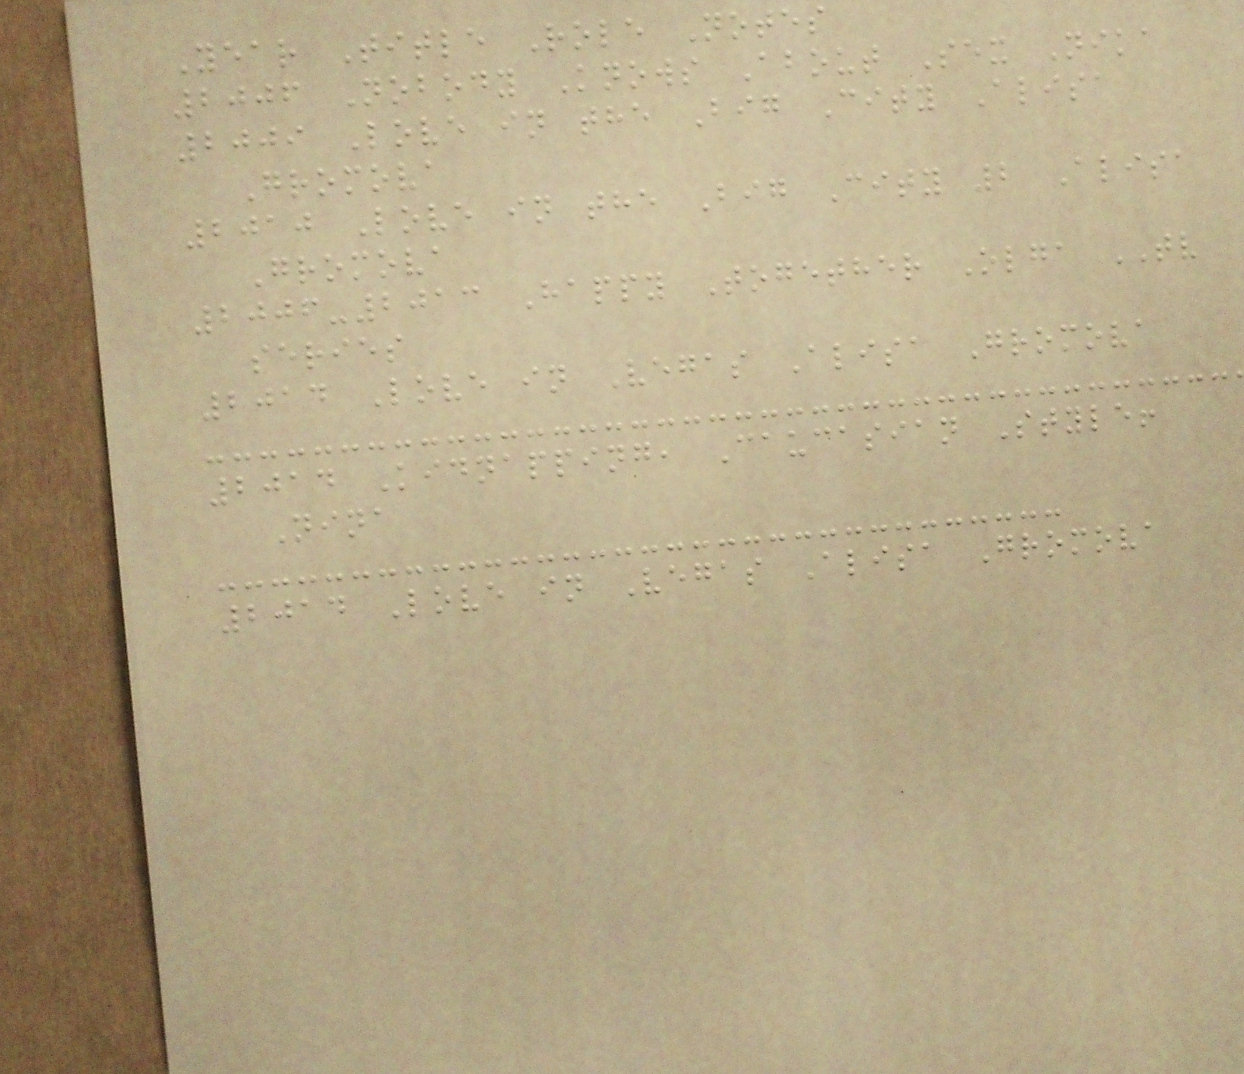Year Title Role Notes
2006 Nobody Knows About Sex Nika
2009 Love in the Big City Alisa
Gromova
2010 Love in the Big City 2 Alisa
Gromova
2006-2013 Happy Together Olga TV
series
2014 Love in Vegas Alisa Gromova
2014 Kidnapping, Caucasian Style!
Nina
2014 Love in Vegas Alisa Gromova
